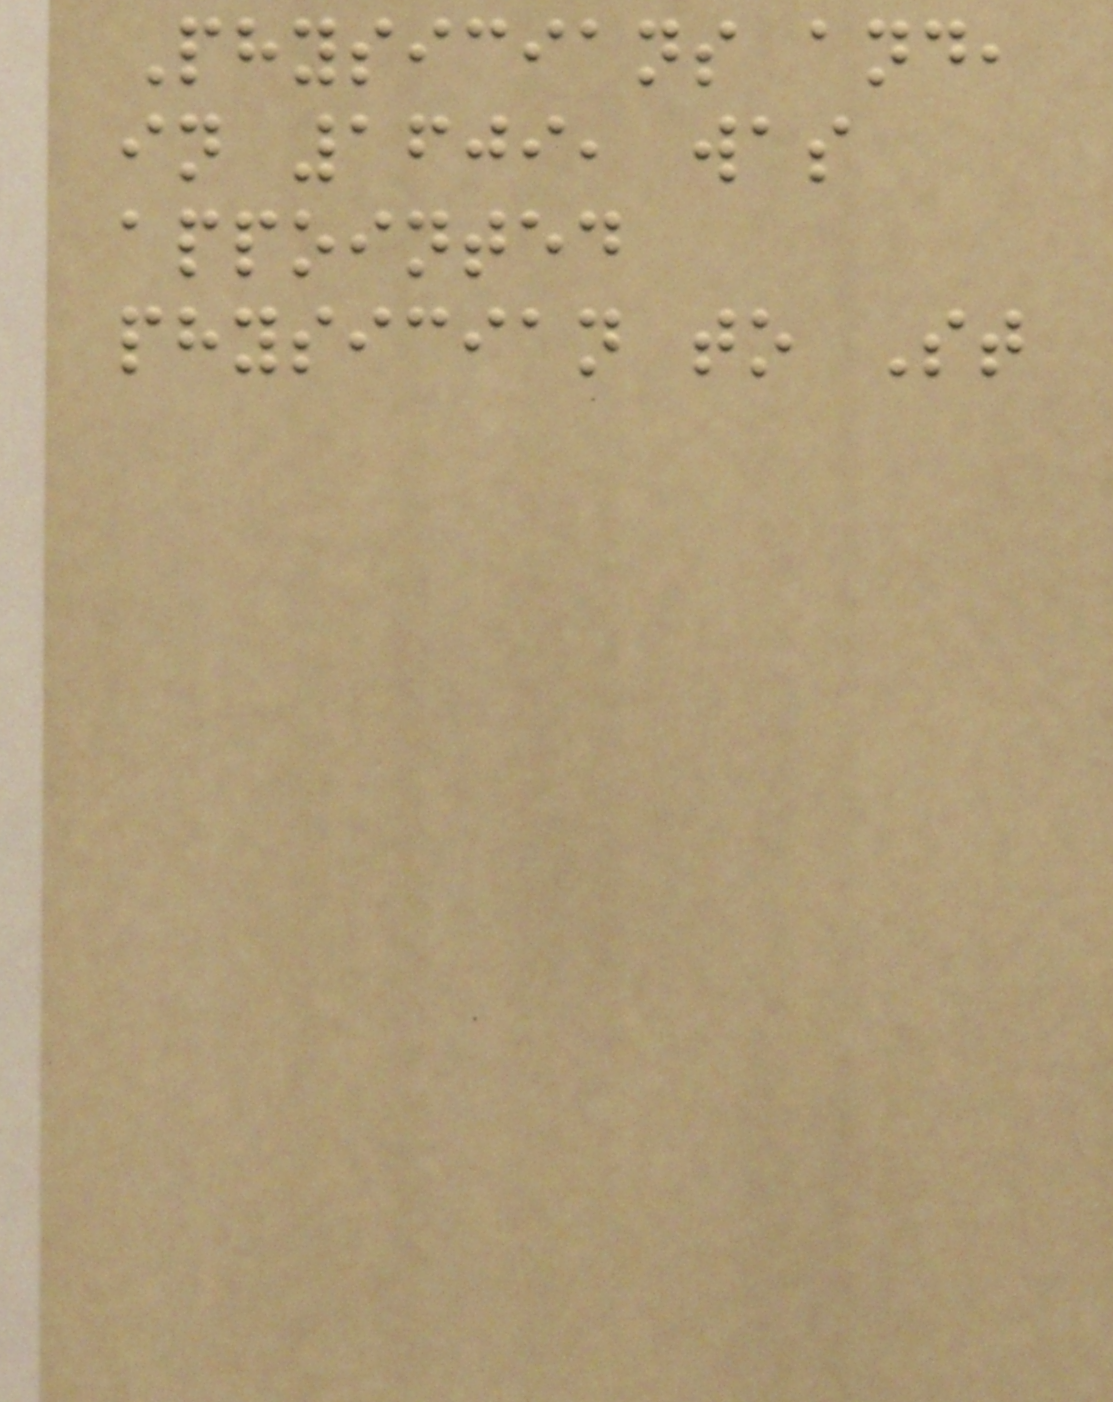Physicians and,
in 1609, was
appointed
physician to St
